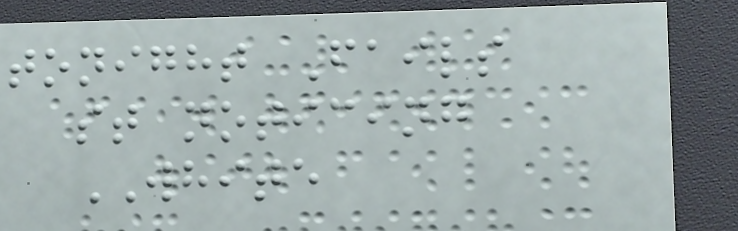tonight Fails
st noticing
WHITE
